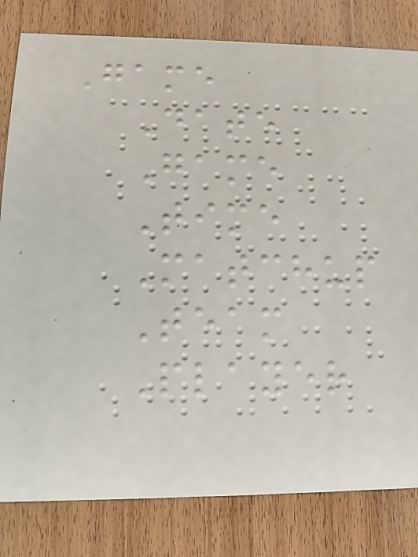Game
Date
Game
Time
Matchup
Team
Player
